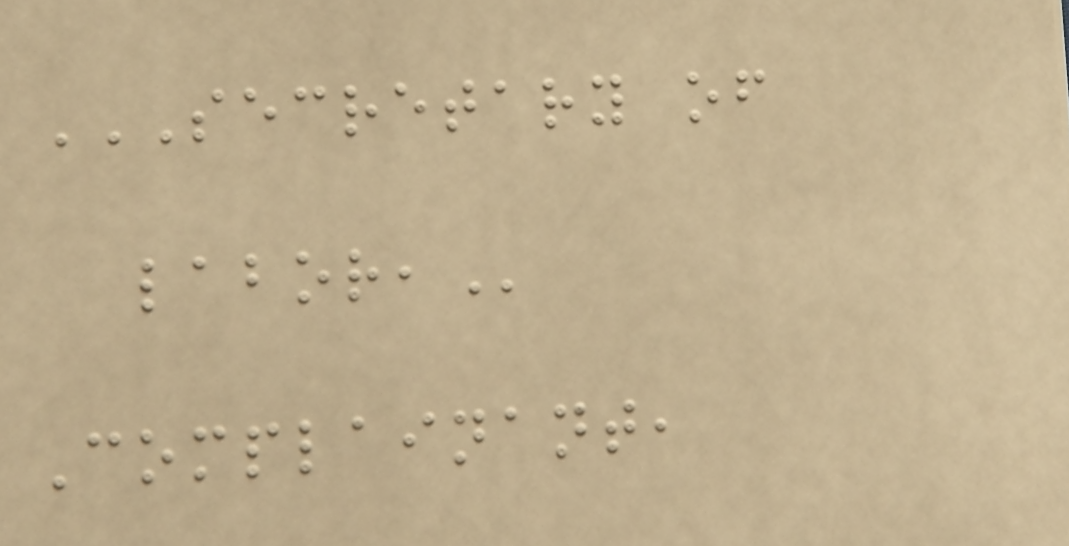SECRETARY OF
LABOR,
Complainant,
